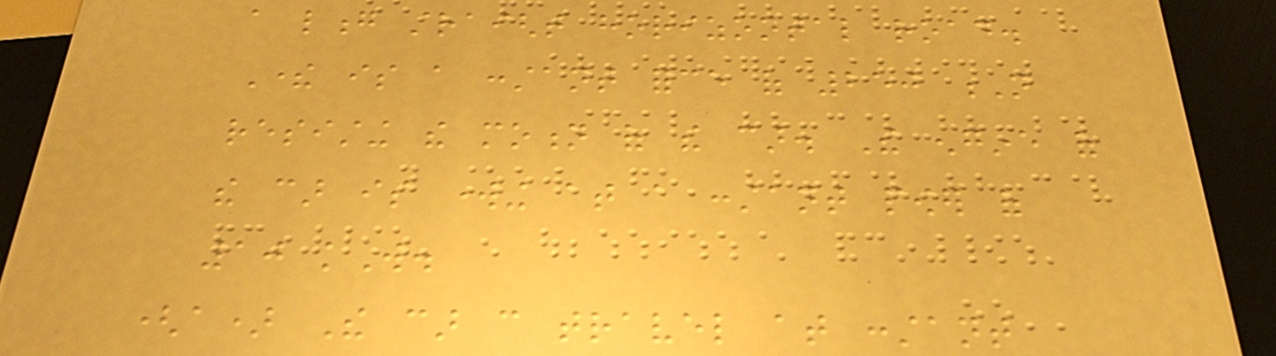a long straight horizontal road.
There is a constant force of 250 N
resisting the motion of the car. The engine of
the car is working at a constant power of
10 kW.
(a) The car can travel at constant
